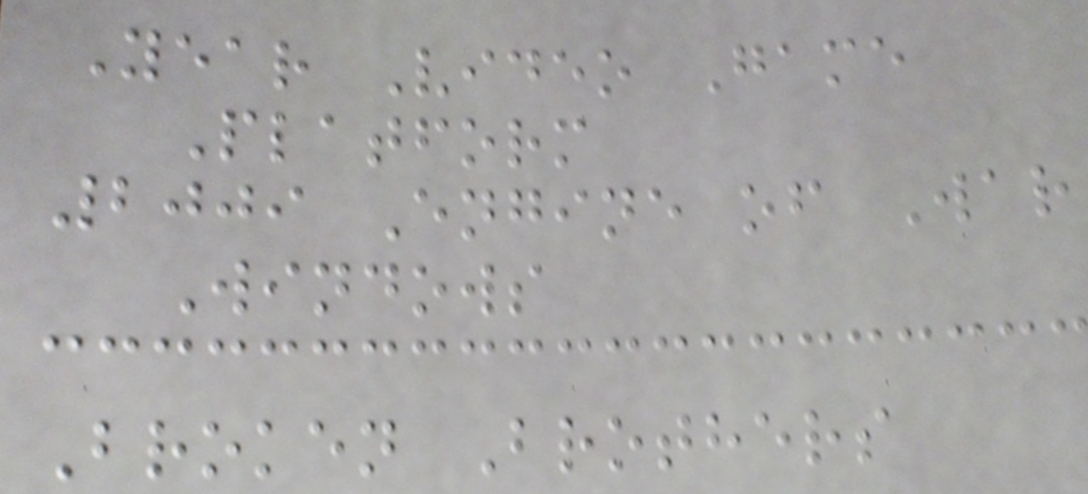Year Video Game
Platform
2009 Engine of War
Windows
Broken Brothers
